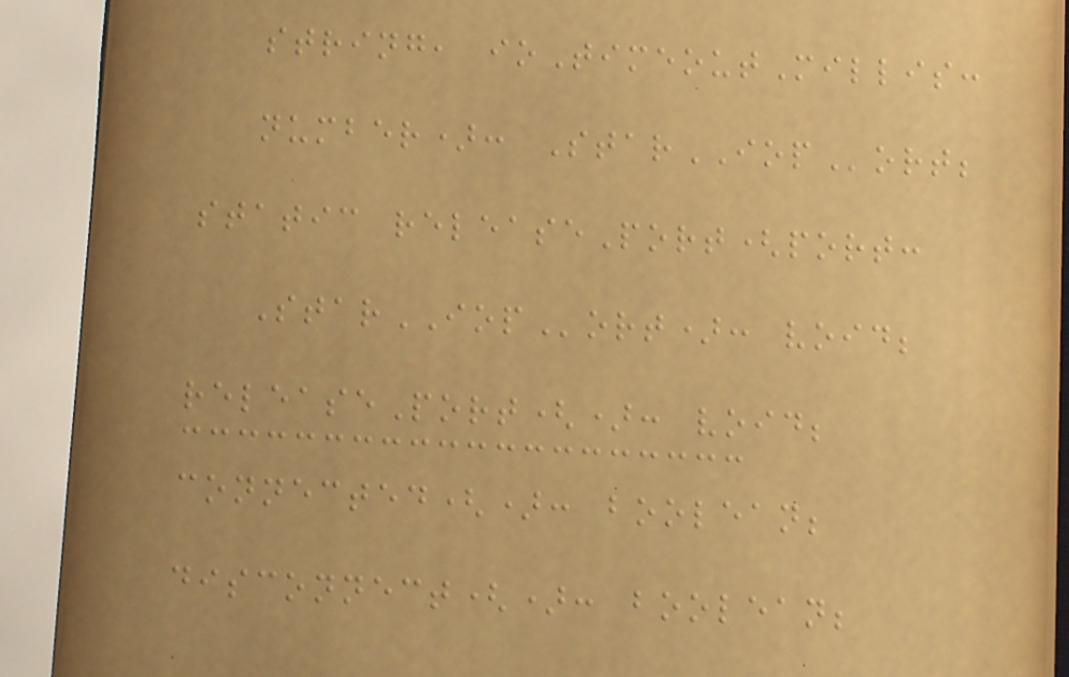string, ioTimeoutMillis:
number): StarIOPort;
static releasePort(port:
StarIOPort): void;
releasePort(): void;
connected(): boolean;
disconnect(): boolean;
